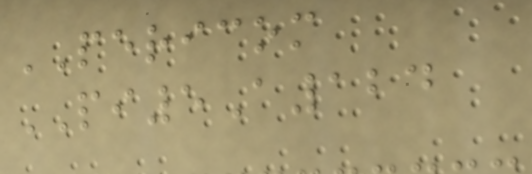PERICOM
PI5A124
